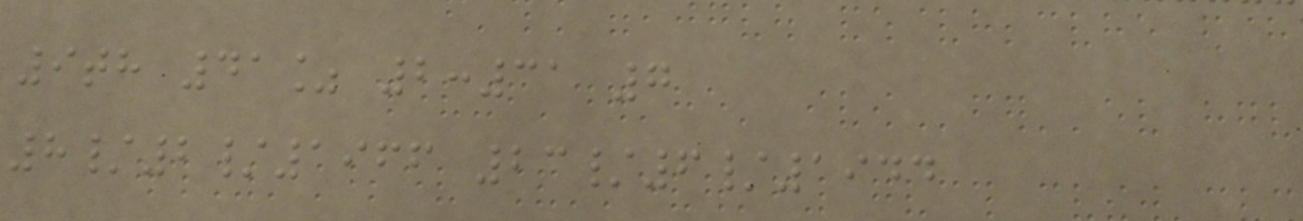9th 41% 2:31 7
8/2/1966 23/6/1944
